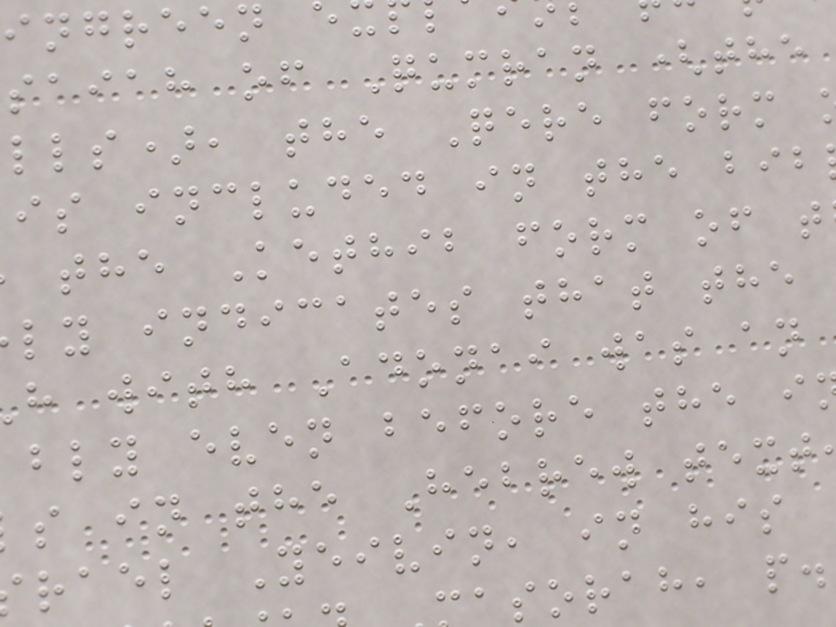saiah of Qumran (the
lls), the Qere form
is included in the bib
the Kethib form of t
ly indicates that the
h with Adonai was an
bly even before the i
s in the Hebrew text
rael Yeivin, in his
